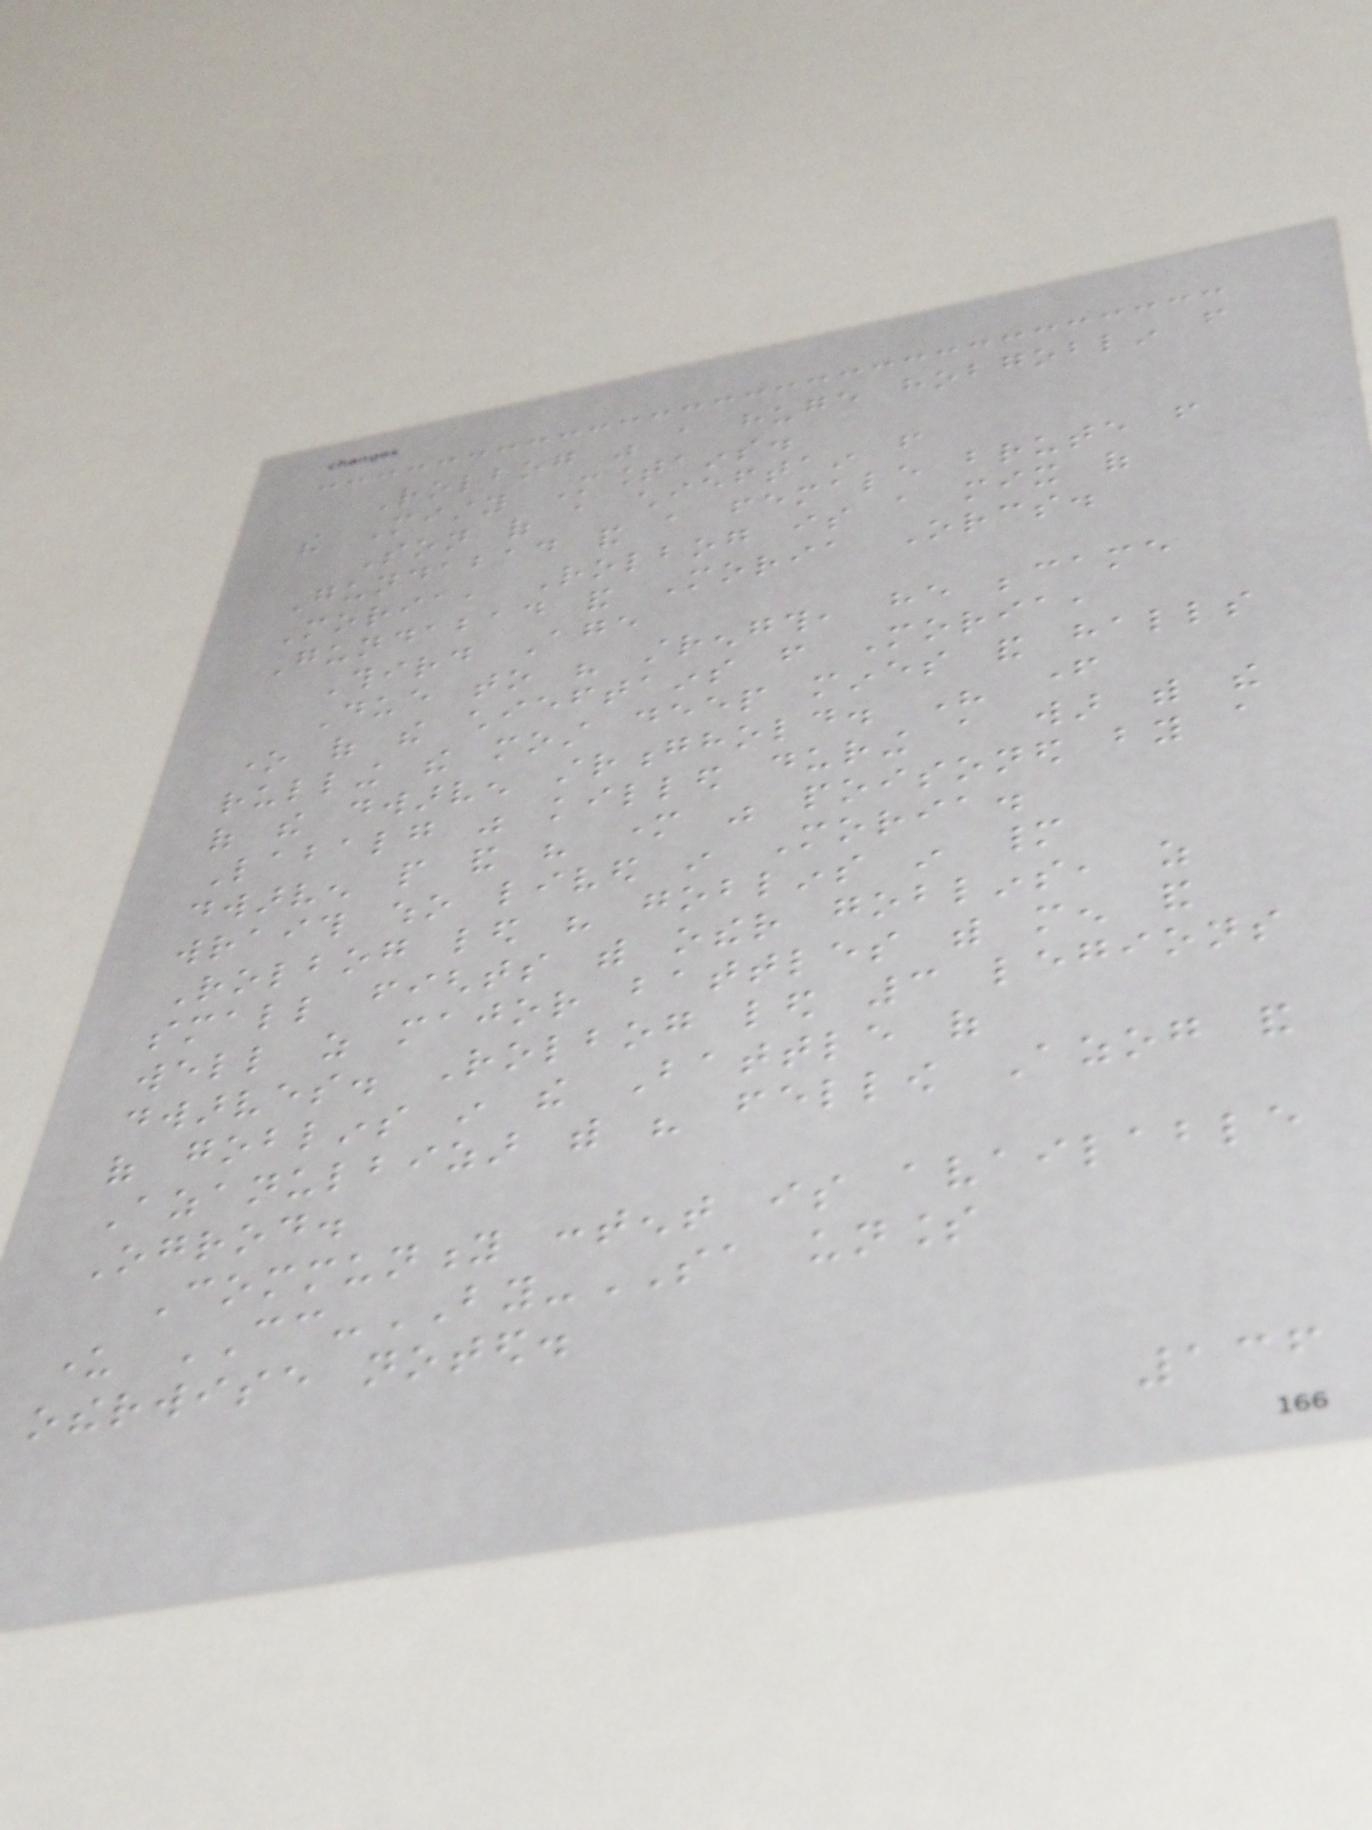Rolbog was a huge hobgoblin from
the Misty Mountains.
Son of a chieftain from
Gundabad and a female brute from
Moria, Rolbog is a mix of
Gundabad and Moria Orcs.
Third Age
Due to his strength, he became
one of the chieftains from Moria,
rulling the most deep mines and halls
of the dwarven stronghold. His father
Labalg was killed during a war with the
dwarven people and his mother was poisoned by a
wraith who lived in Moria.
Rolbog led his goblins in many
small fights with other goblins, as
well as major battles with men and
dwarves. Rolbog led 3 legions
of goblins in the Battle of
Azanulbizar with his fellow Azog and
Ogrod.
Community content is available
under CC-BY-SA unless
otherwise noted.
136
